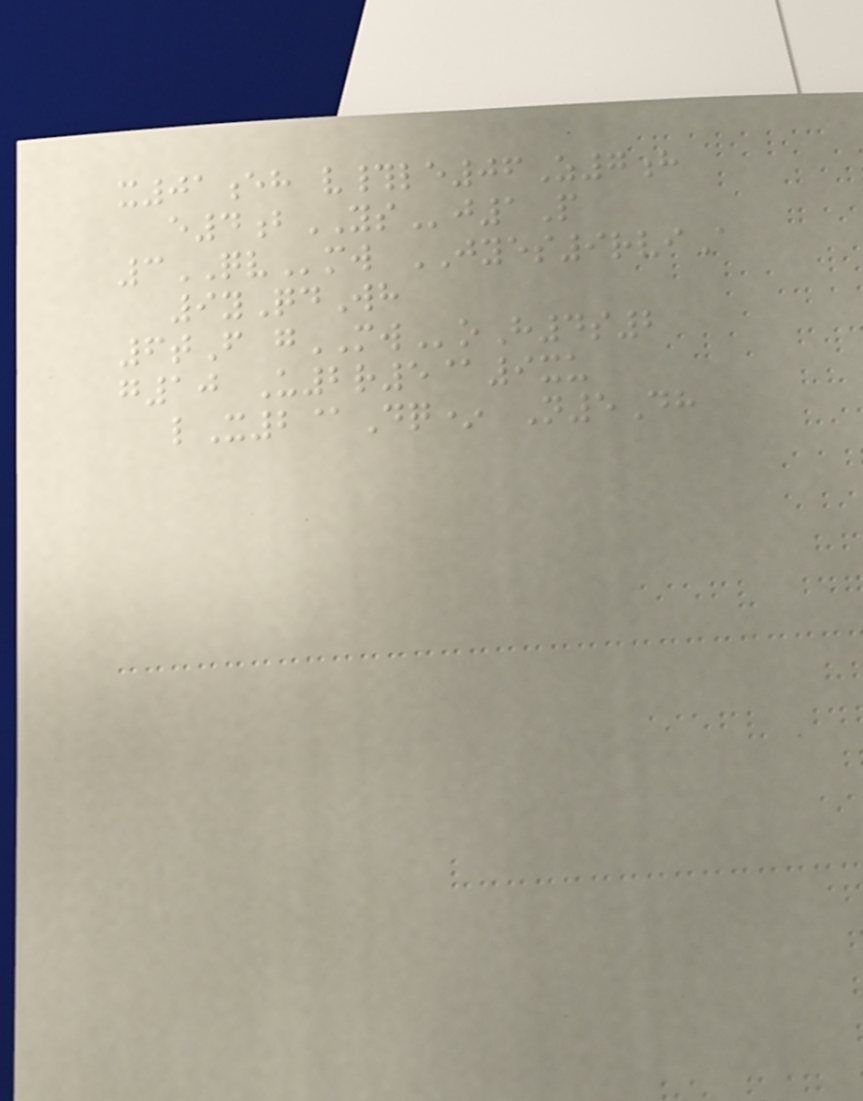x01eh v#le06Z7h
e4bYSj1P
3QVmw JYES9rviA
9yQdWh
6tF gMWoH4s2
g10 U2r5@9xu
lX2@Dq* N5Dh
